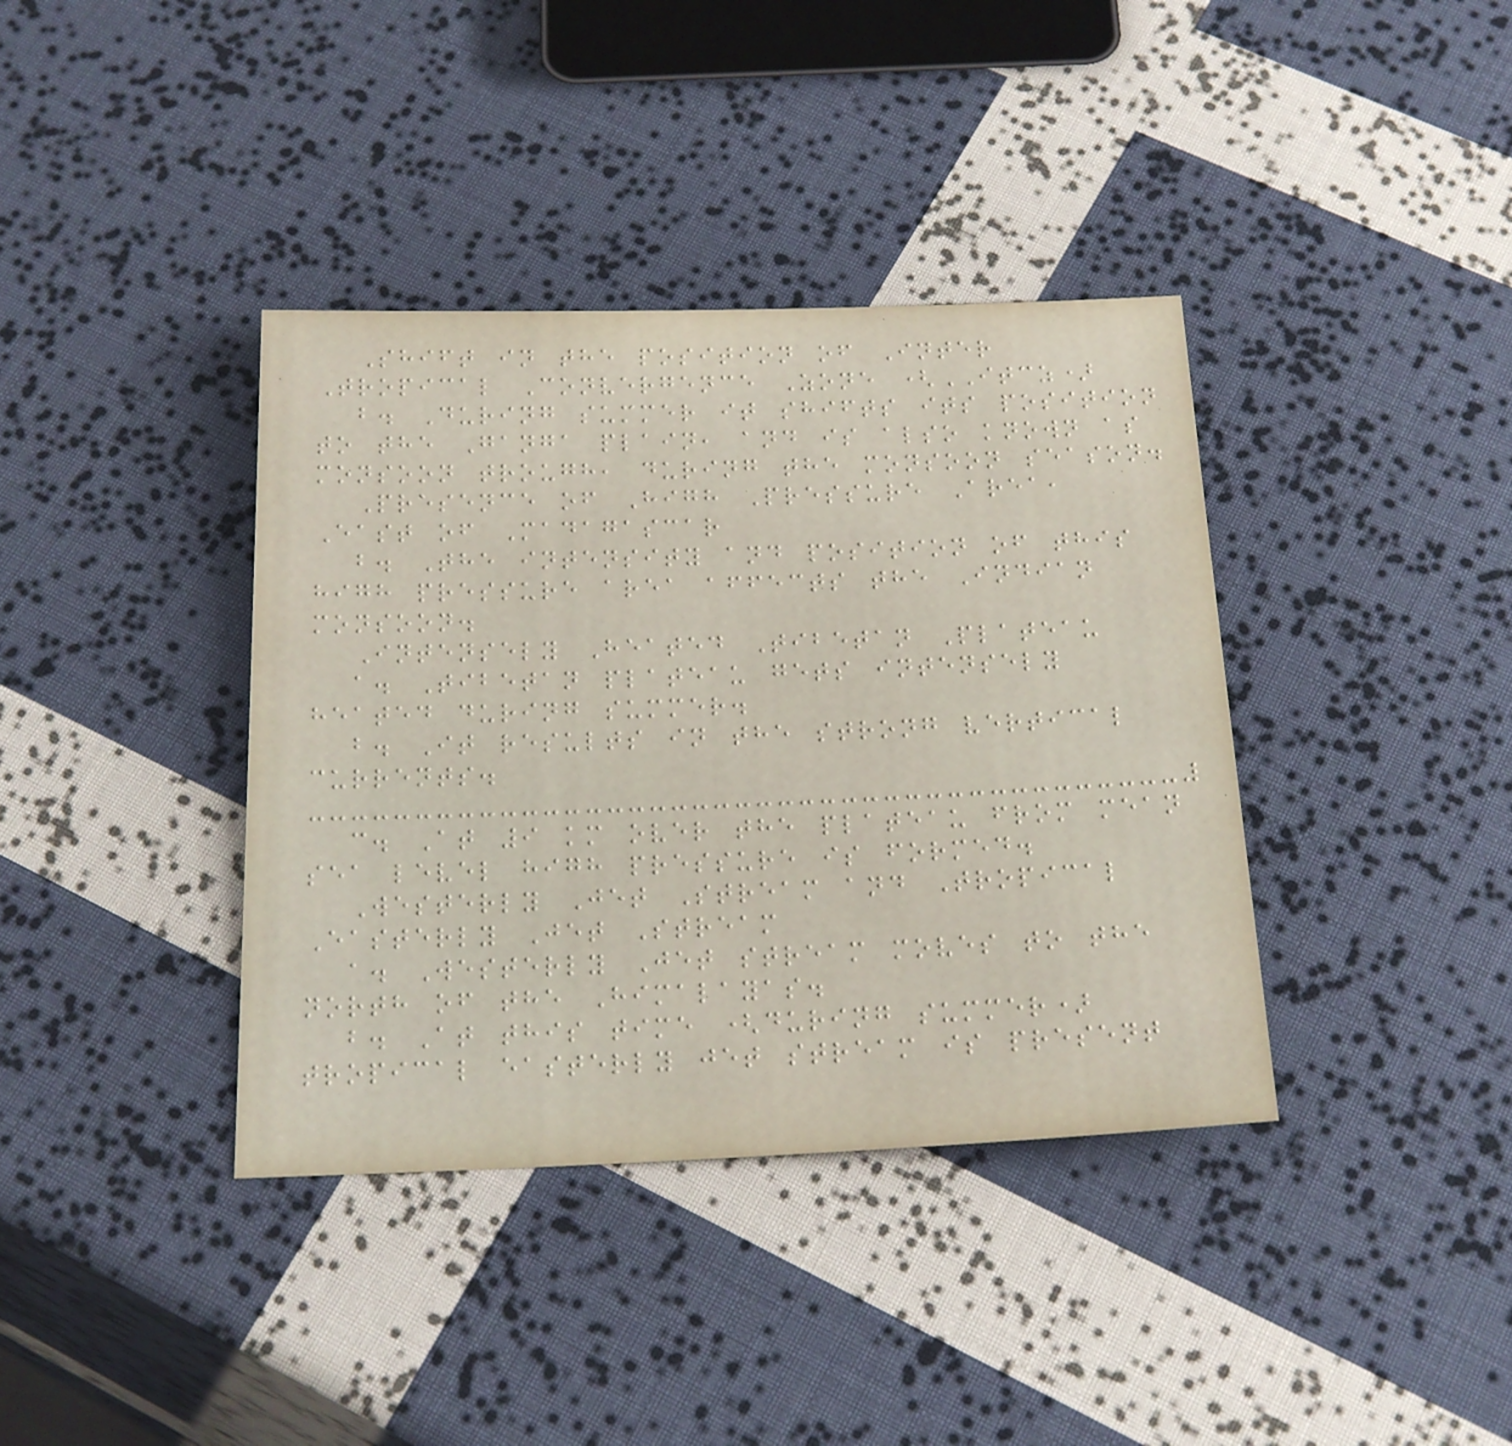Shift in the position of Inter
Tropical Convergence Zone (ITCZ)
b. During summer it shifts its position
to the Ganga plain, and is also known as
monsoon trough, during the monsoon season.
Presence of High Pressure Area,
East of Madagascar
b. The intensity and position of this
high pressure area affects the Indian
monsoon.
Intensely Heated Tibetan Plateau
a. Tibetan plateau gets intensely
heated during summer.
b. It results in the strong vertical
currents.
c. At 9 km over the plateau from mean
sea level high pressure is formed.
Westerly Jet Stream and Tropical
Easterly Jet Stream
a. Westerly Jet stream moves to the
north of the Himalayas.
b. At this time (during summer)
tropical easterly jet stream is present
